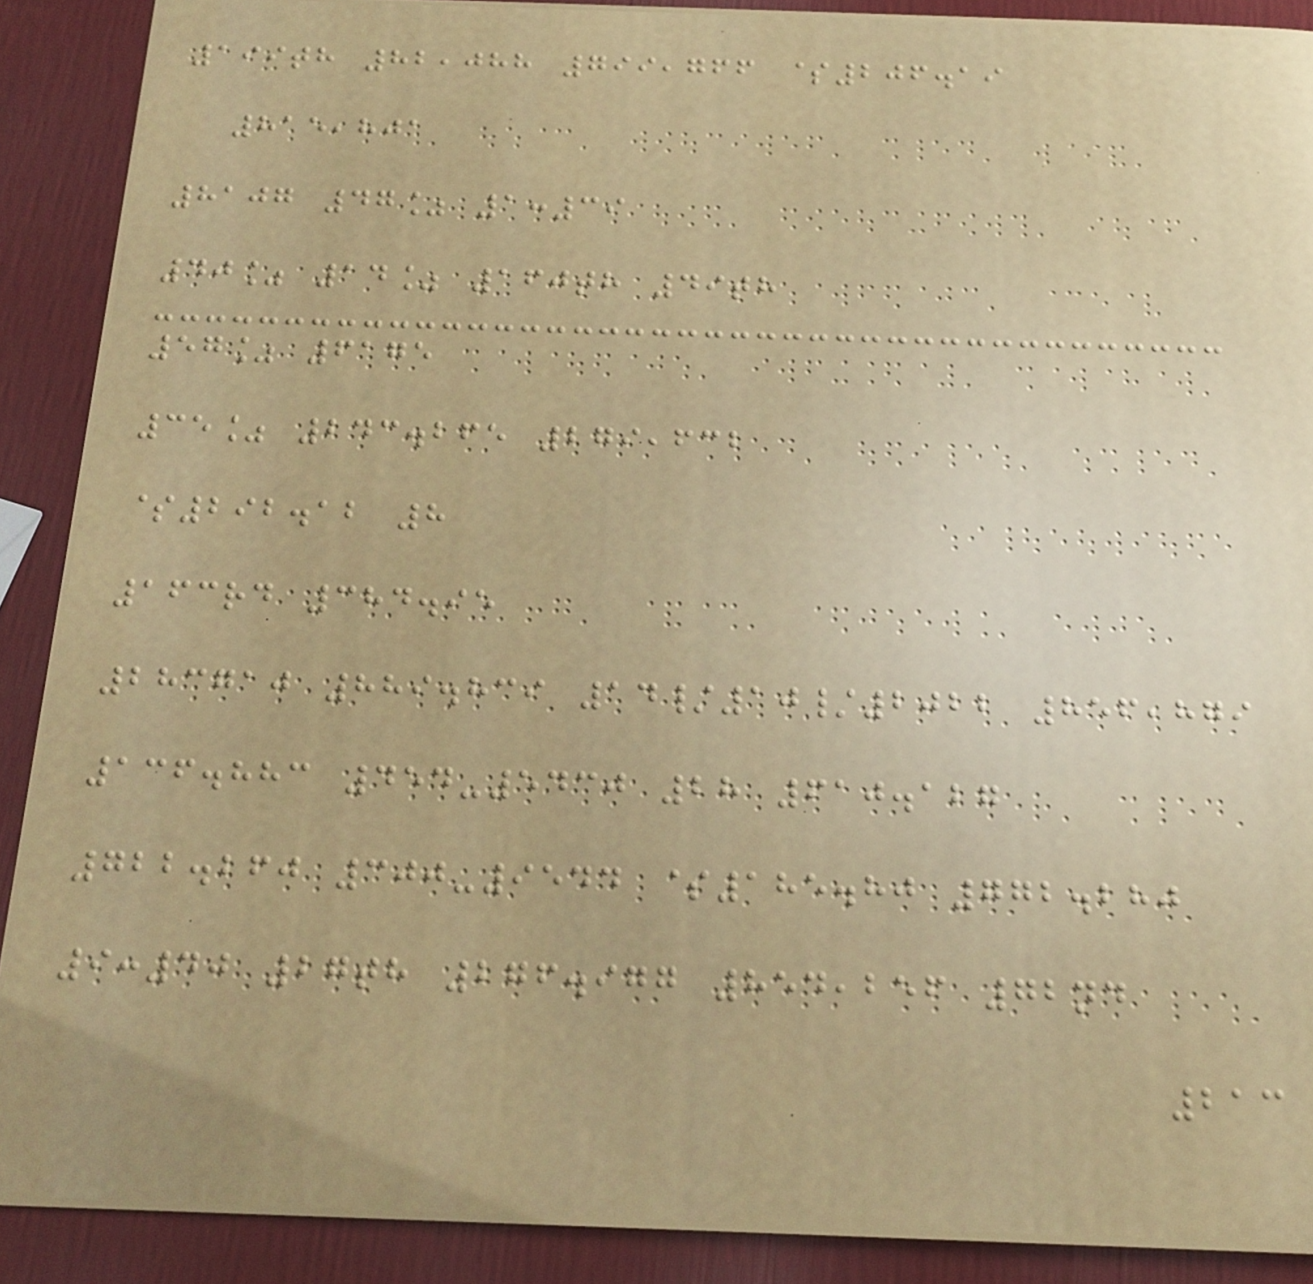199th 82,088 799,766 $206.19
815,801
8107 47% 1:39
40% 14% 160th 49th
57% 6175
35% 243.265 279,632
$292.12 8
163rd 384.95
283710 889.839 14/10/2022 856,879
136.883 454-5430 28 610.127
722.260 300-9544 $185.80 772.280
9:40 27th 276.977 854,256 72nd
213
